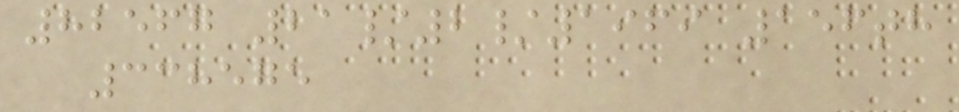82567 21/2/1969 156th
338575
